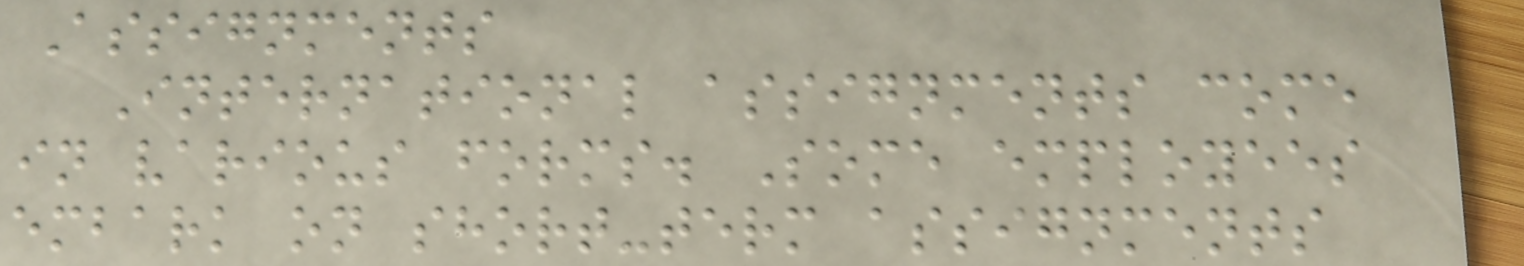Assignments
International assignments come
in various forms. Some employees
embark on short-term assignments
